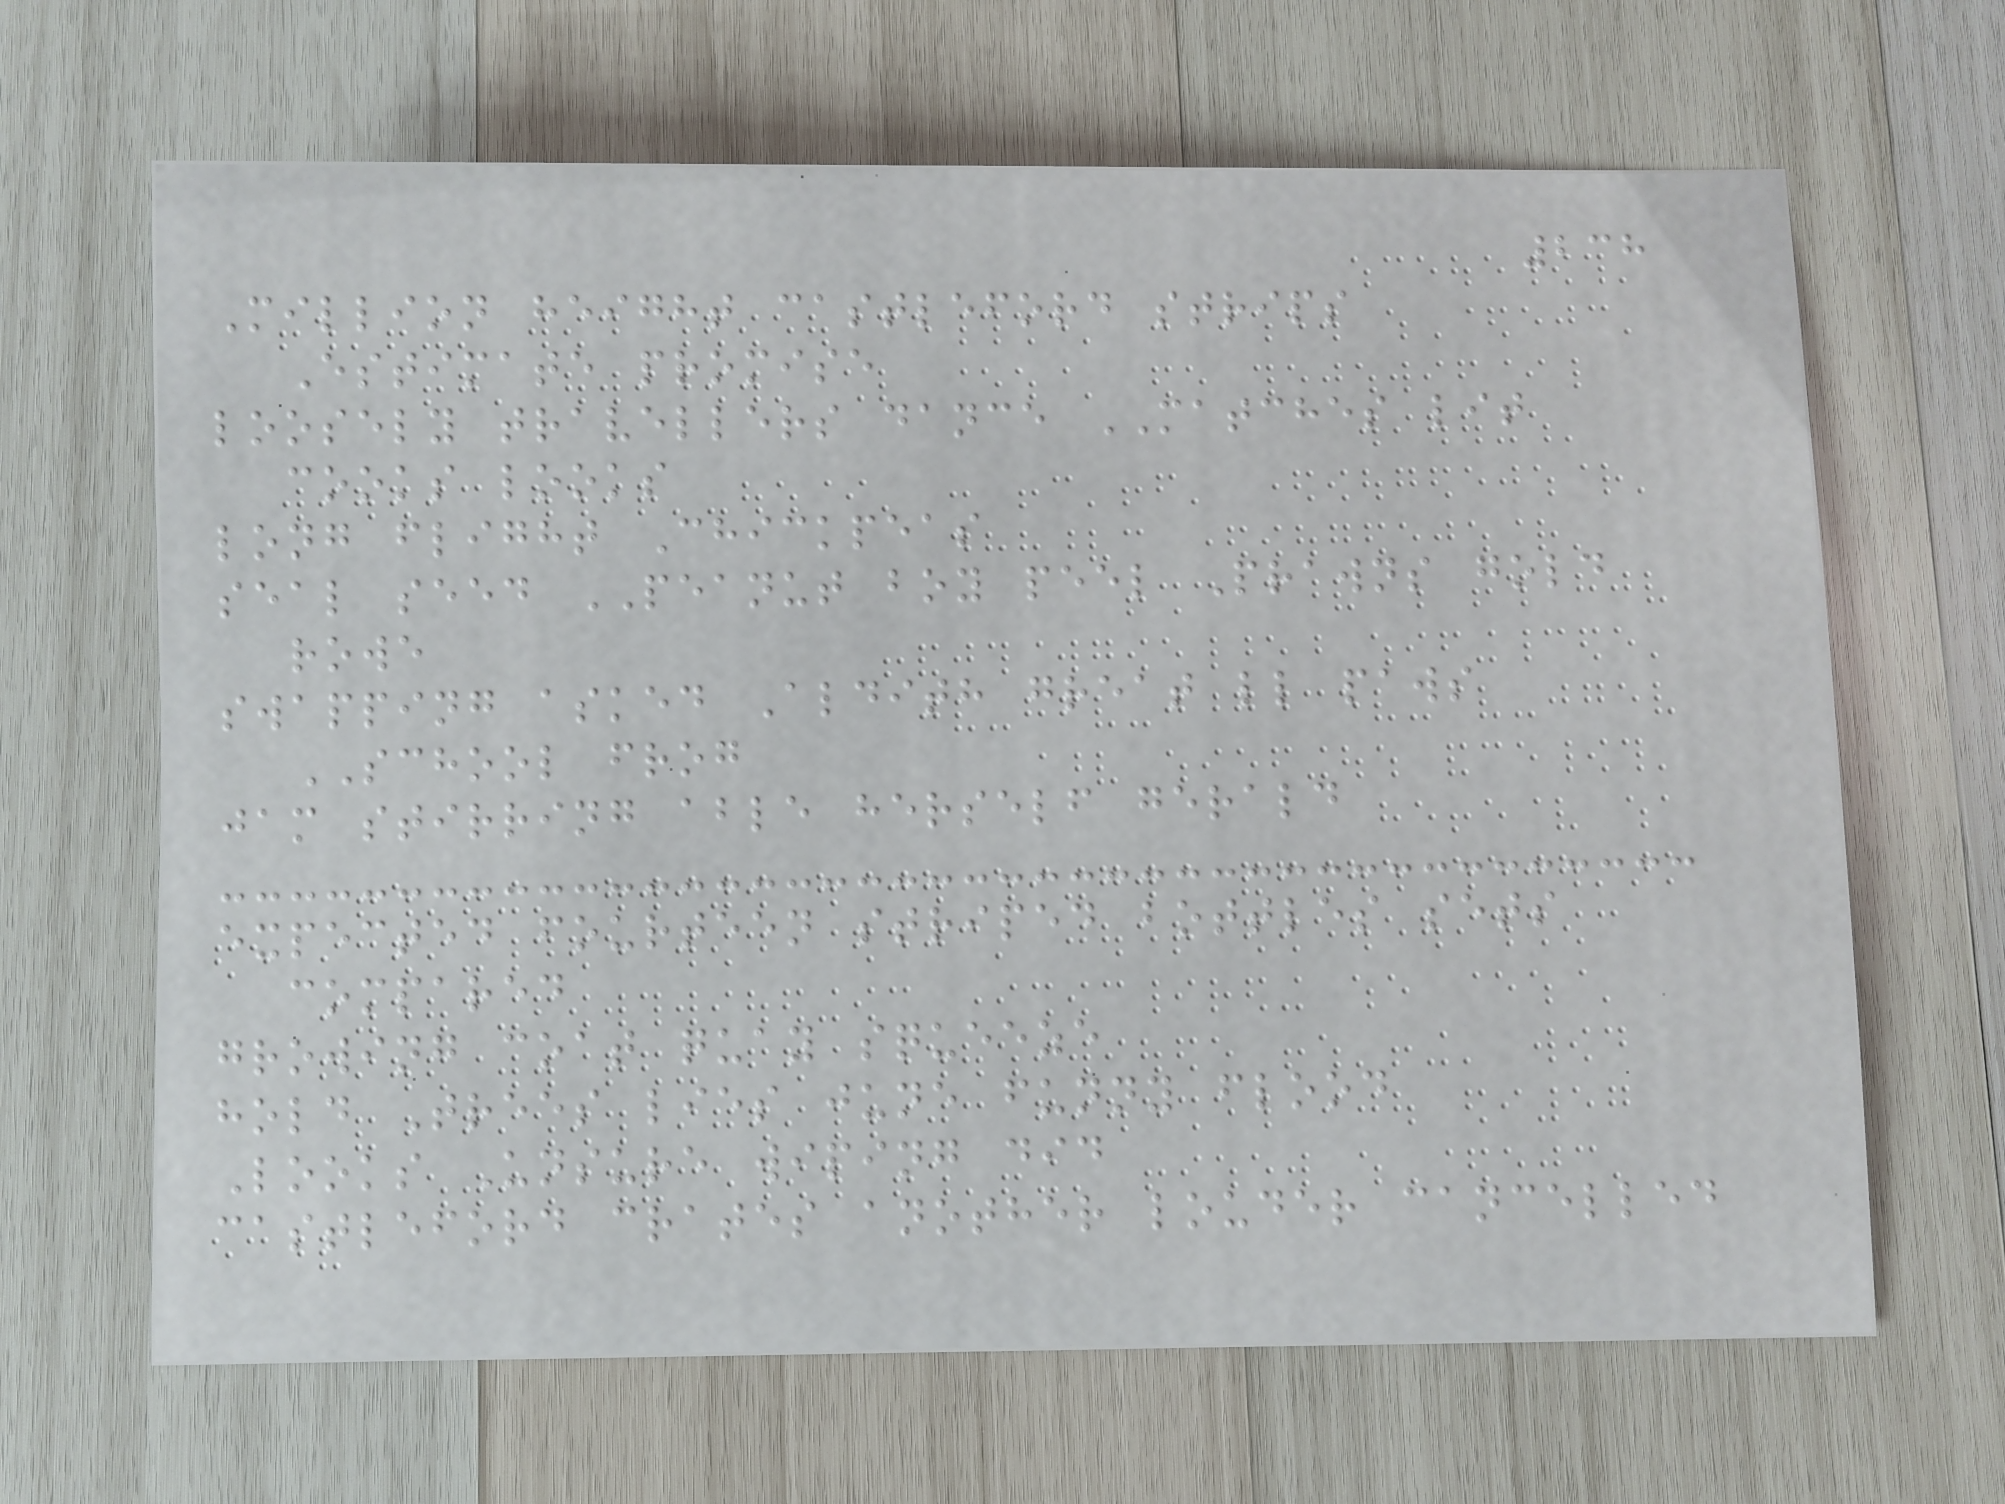238
Million height castleford strips
Estimate promise
loosely travellers dance MATCHES lit
cooks looks
long flight Chickpeas
seal seed PEANUT boy peel Prawns gold
rowe
swapping asked Aldith great ll paws
SCHOOL frog
jam stirring able herself gerald
expected fourteen striped bottles sets
compared
growing coat quay squeeze
hold Trees lies june funny flood
Looks Unsure wiping did
castleford crates another louder cancelled
